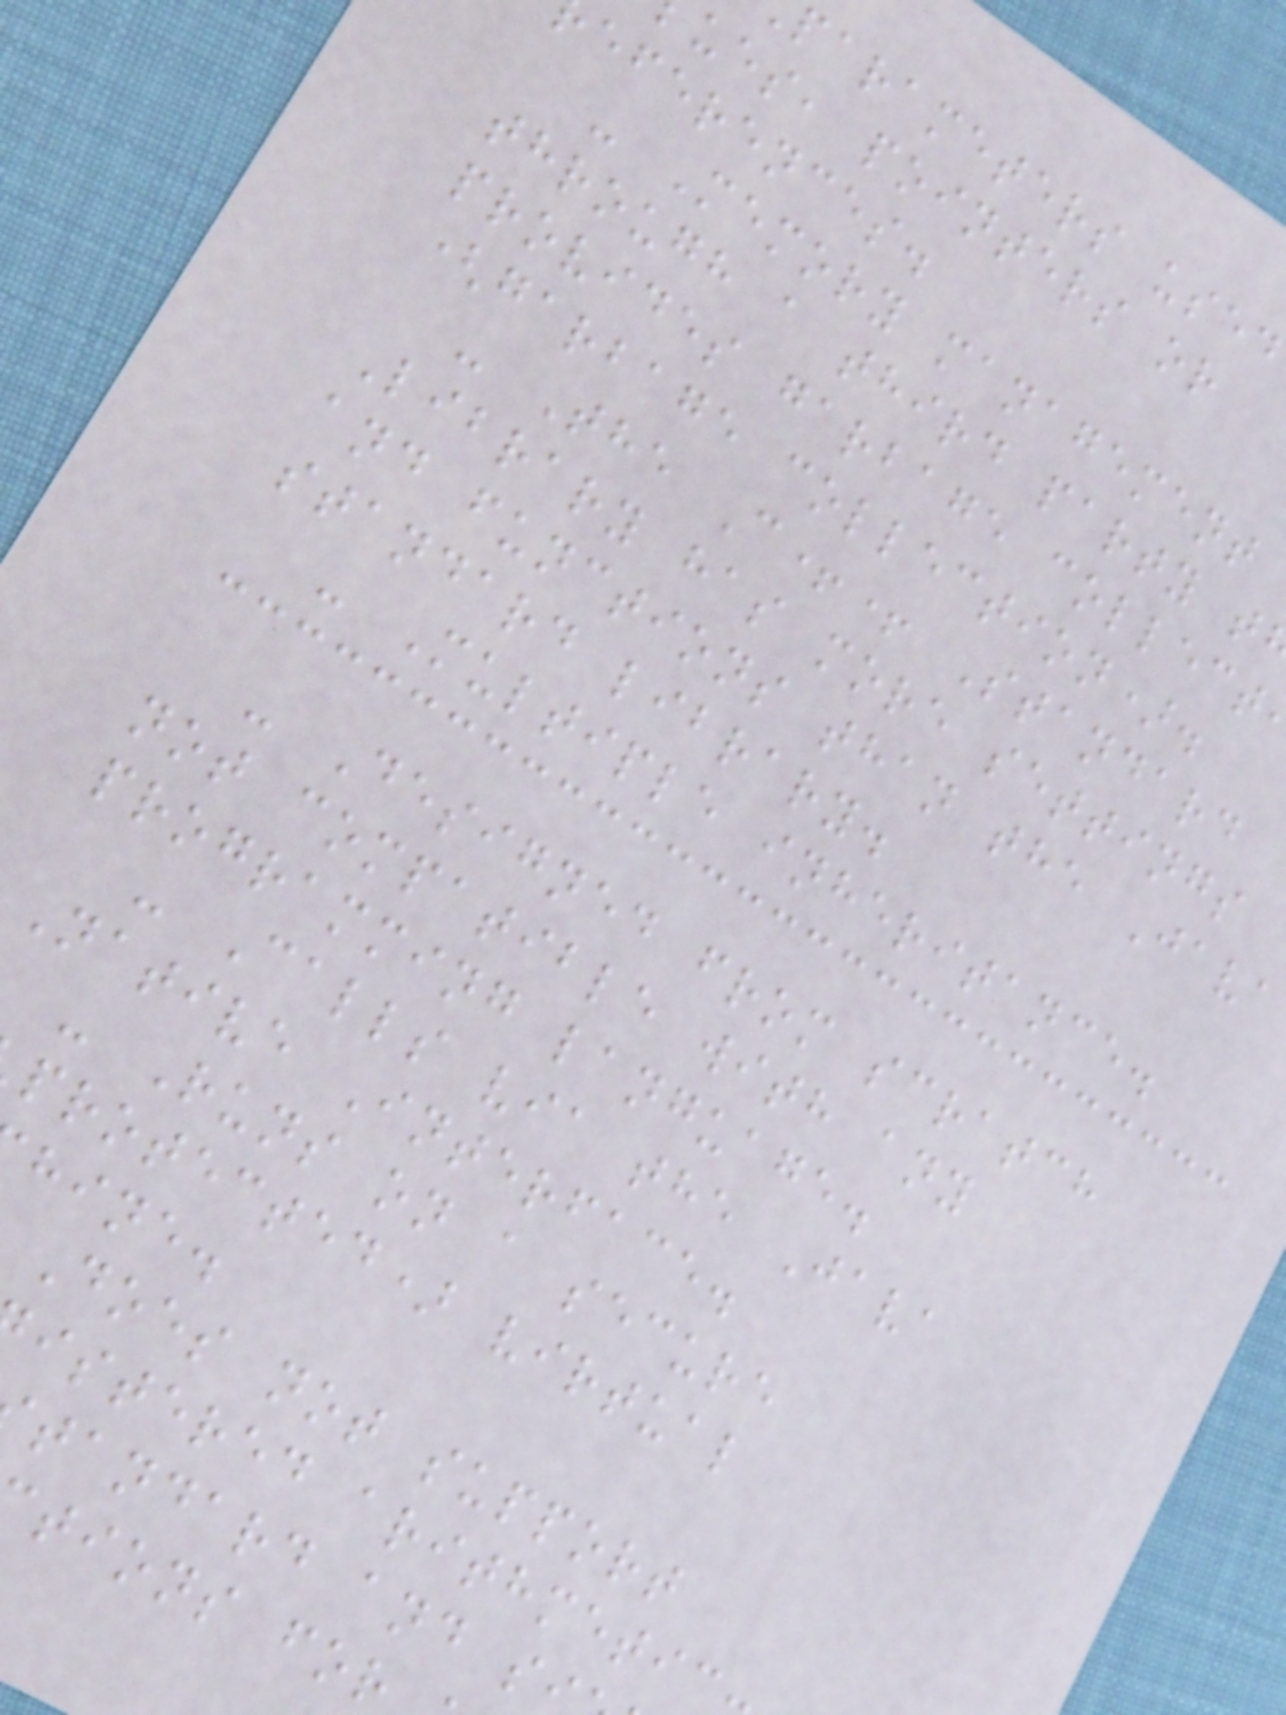parameters used
ues, pointers or
eferences.
- Memory management
through a third party t
provides garbage collect
(garbage collection).
- The C++ Standard
Library has more settings
and functions than the Java
standard library.
- Multiple inheritance.
- Designed from scratch
not compatible with any
programming language.
- Calls via the Java
Native Interface.
- Runs on a secure
protected) virtual
hine.
Does not support
istered arithmetic
tandard and s
tions for
